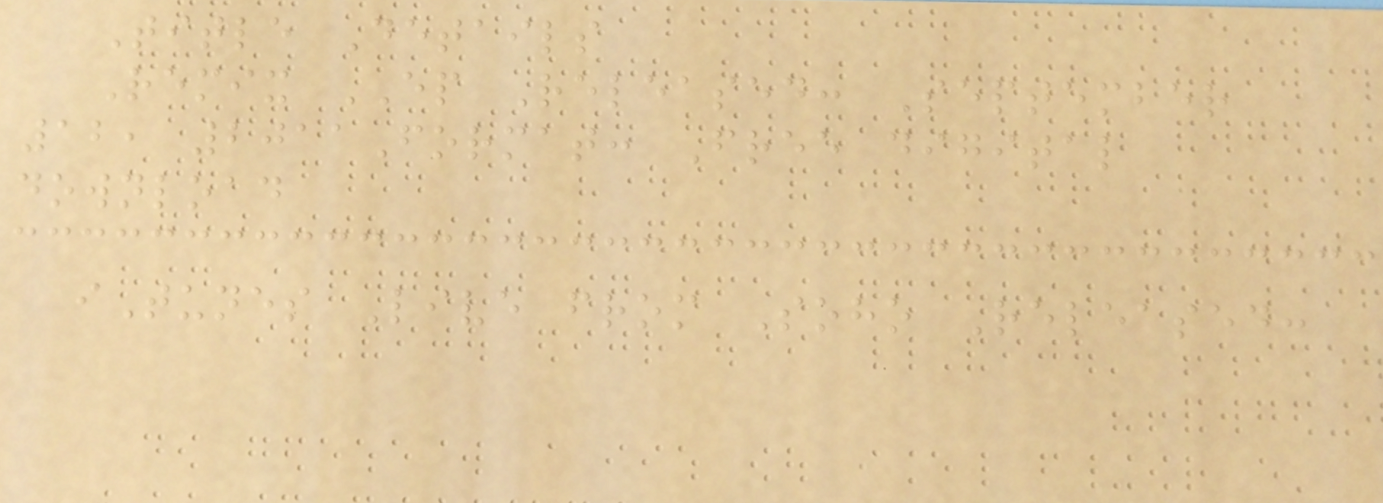Title Details
Remix EP Released: September
12, 2011Format: Free digital
download
iTunes Live from Soho Released:
